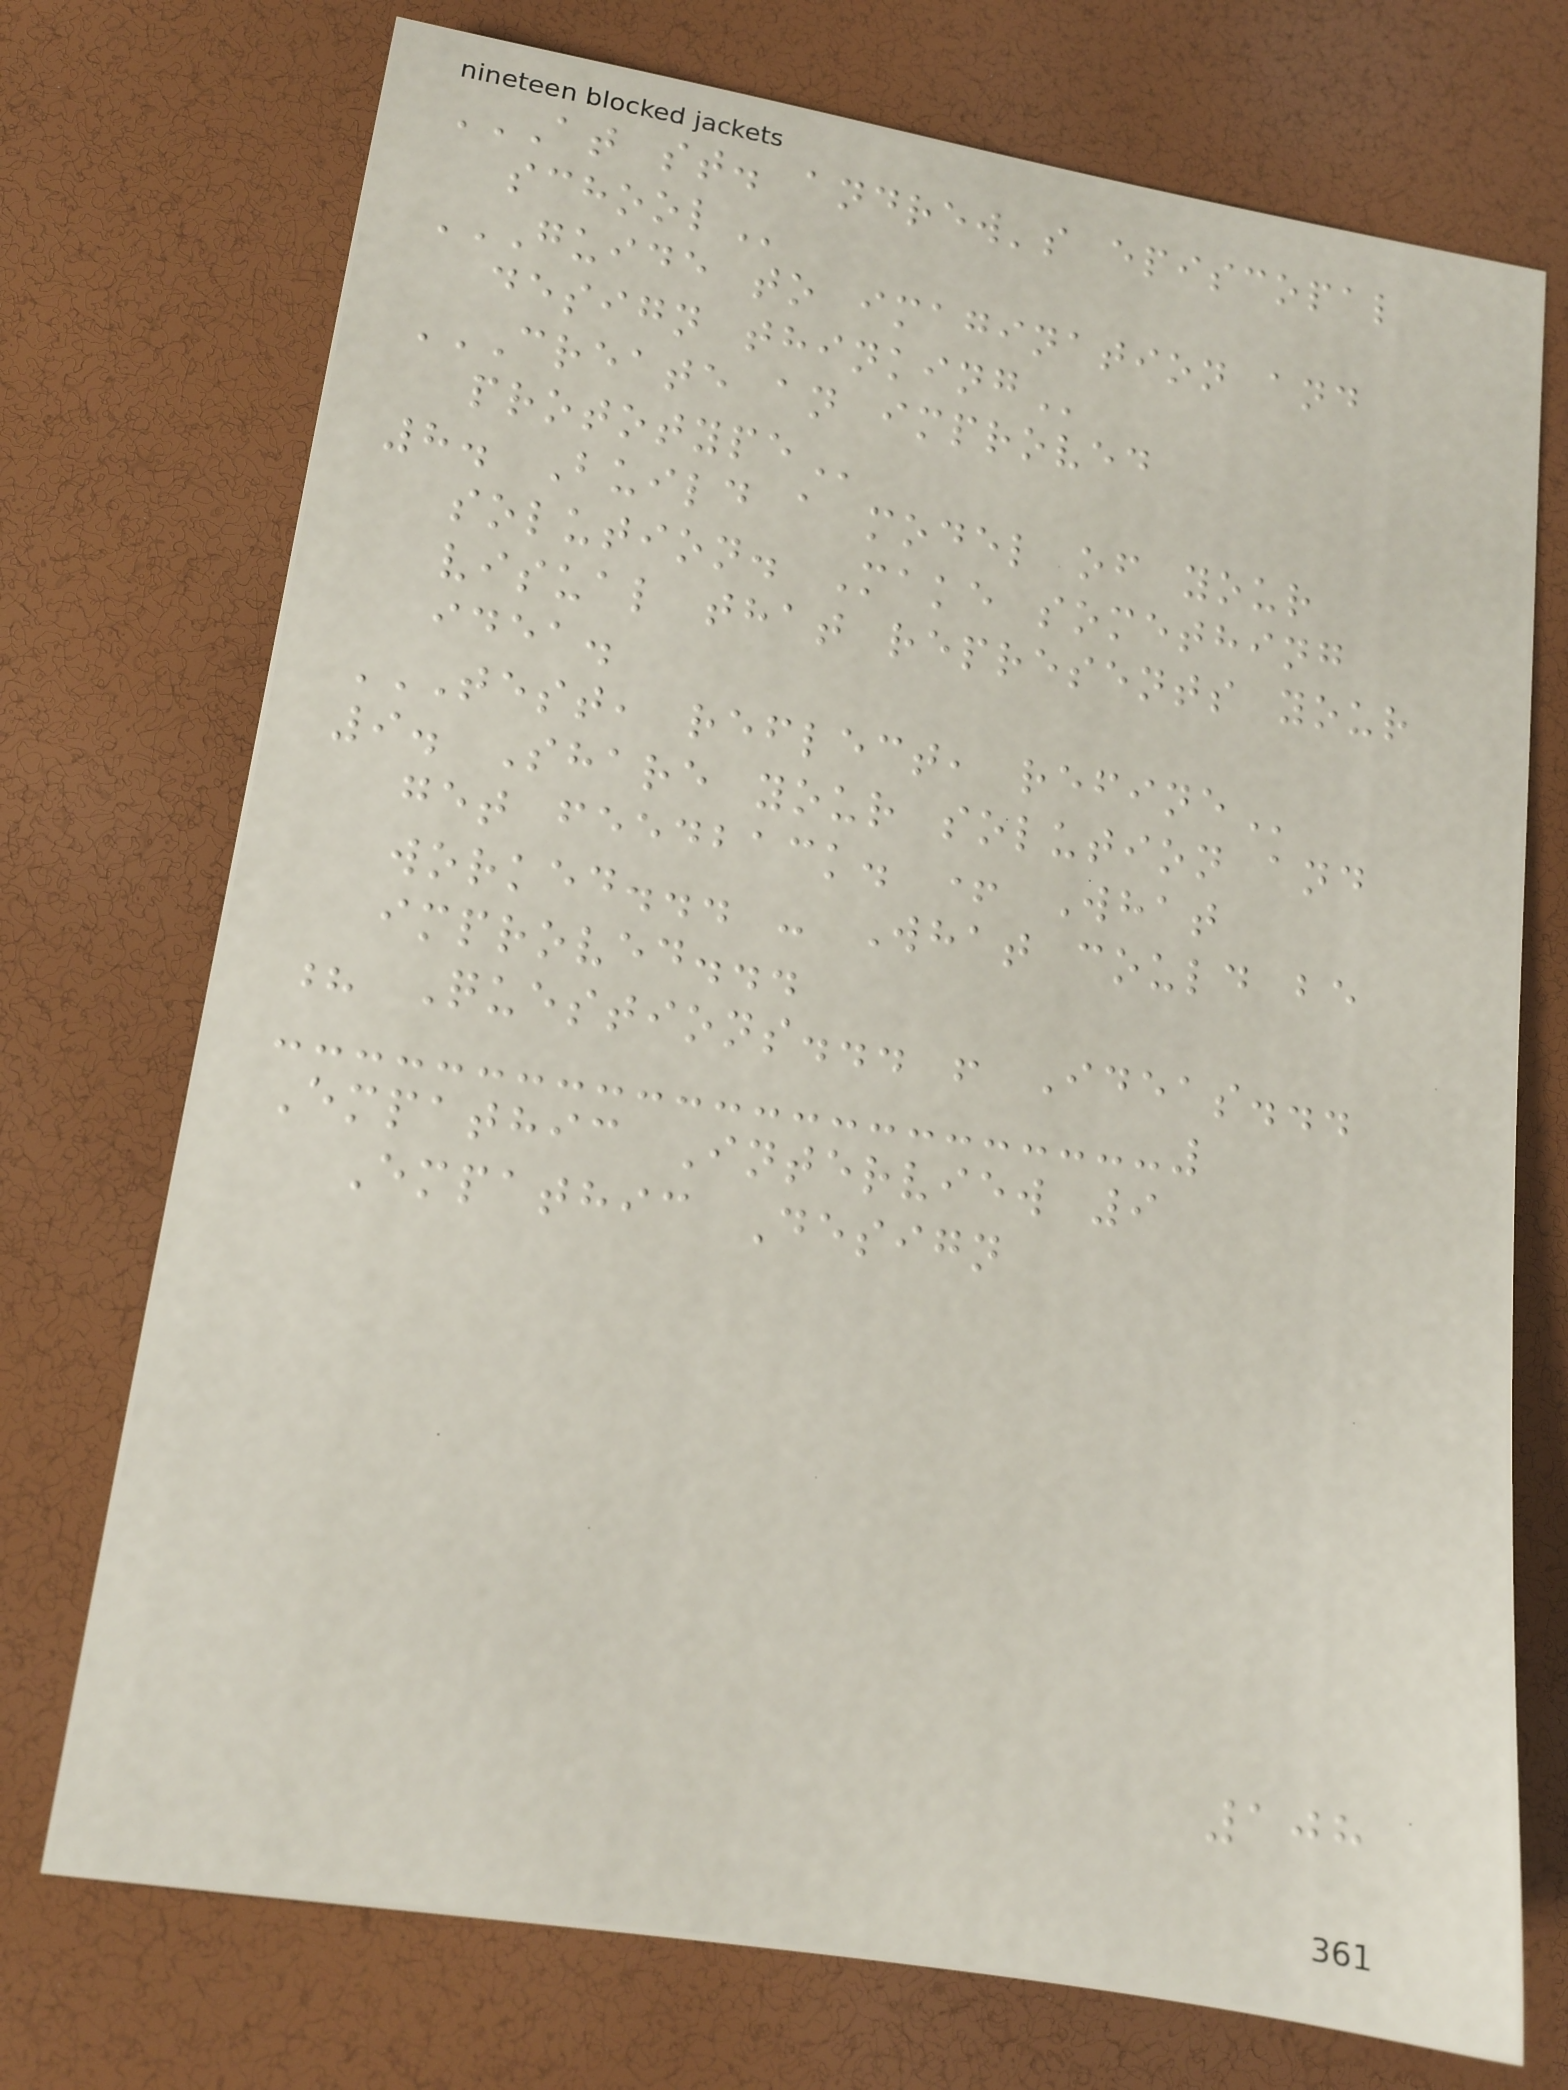AT ST. ANDREW'S EPISCOPAL
SCHOOL
GUIDE TO IMAGINATION AND
DESIGN THINKING
CREATE AN IMPROVED
PROTOTYPE
8. Build a model of your
solution. Make something
visual that represents your
idea.
TEST, REFLECT, REFINE
9. Share your solution and
get feedback. + What
worked... - What could be
improved...
? Questions... ! Ideas...
Empathic Interview 9
Empathic Design
108
